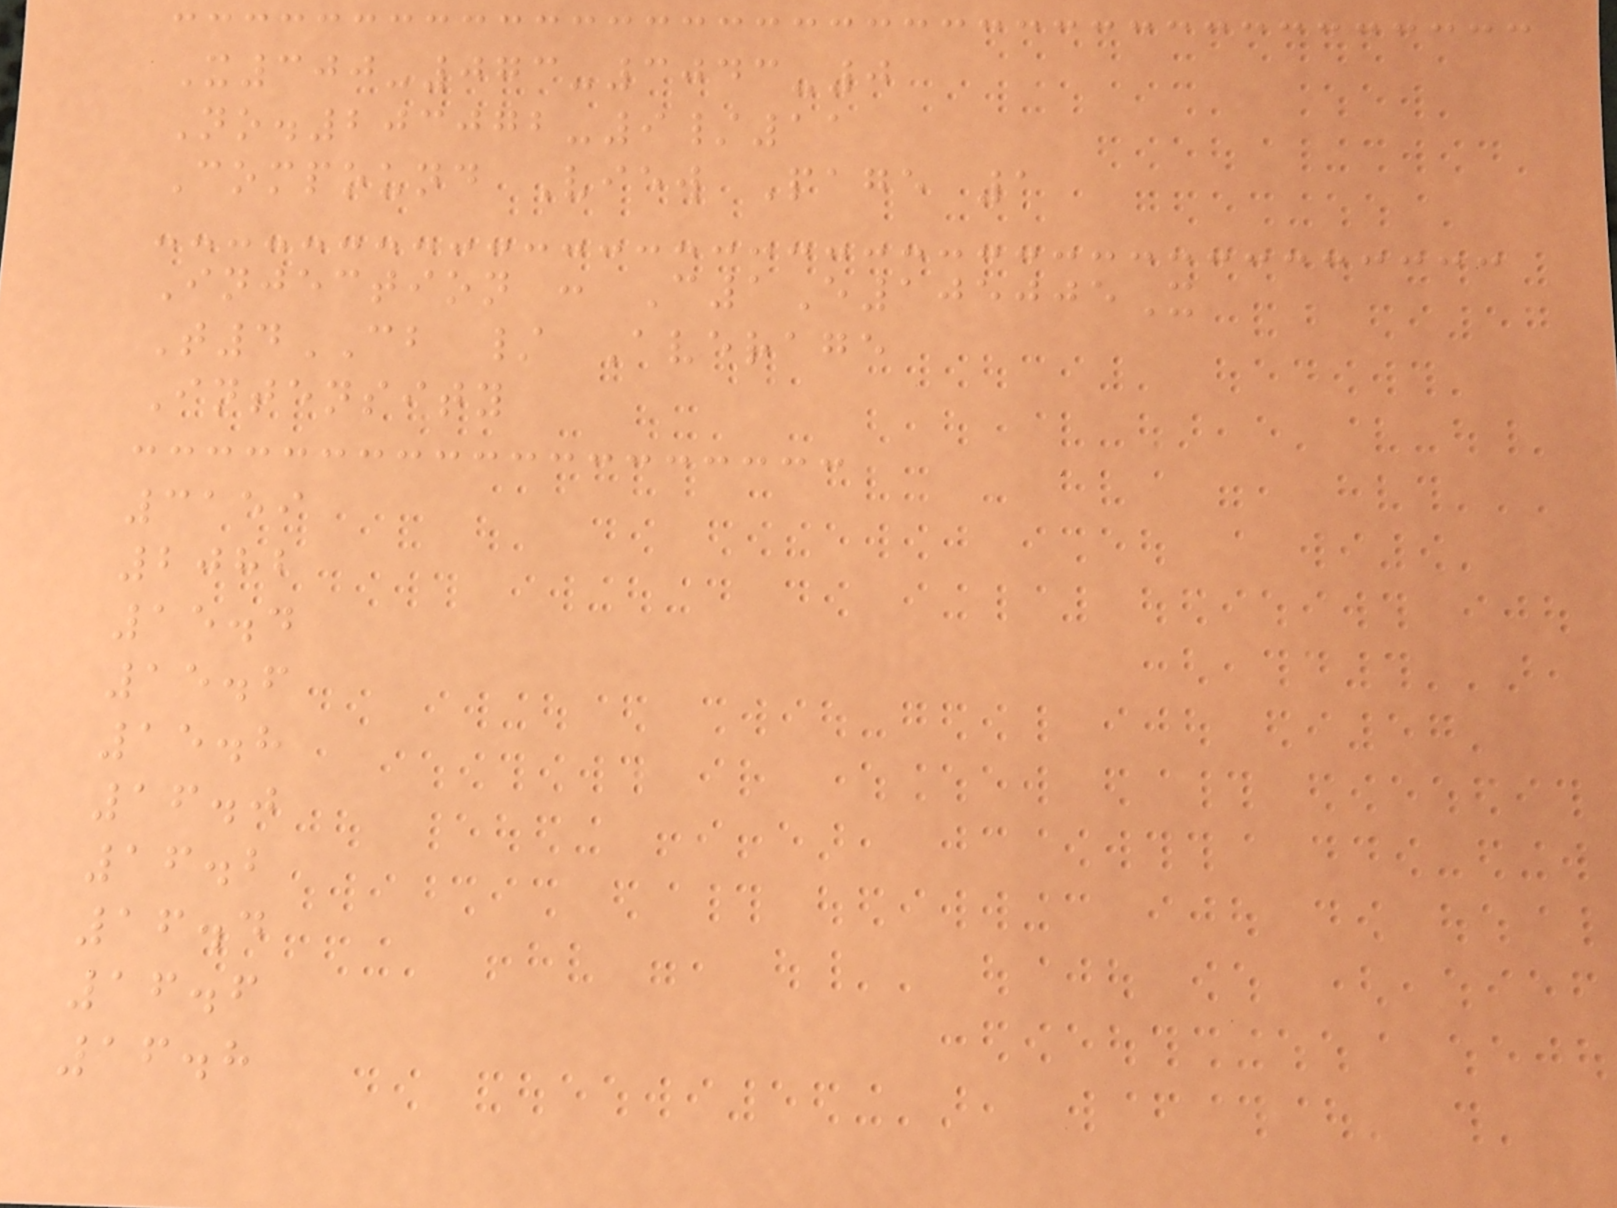X300-073-3043-0
No.203072-9/11
Compound View Page 1
Injection : C1E105005X
T4CB / Average
Intensity
3159
2082
15.4
15.6
15.8
16.0
16.2
16.4
16.6
16.8
